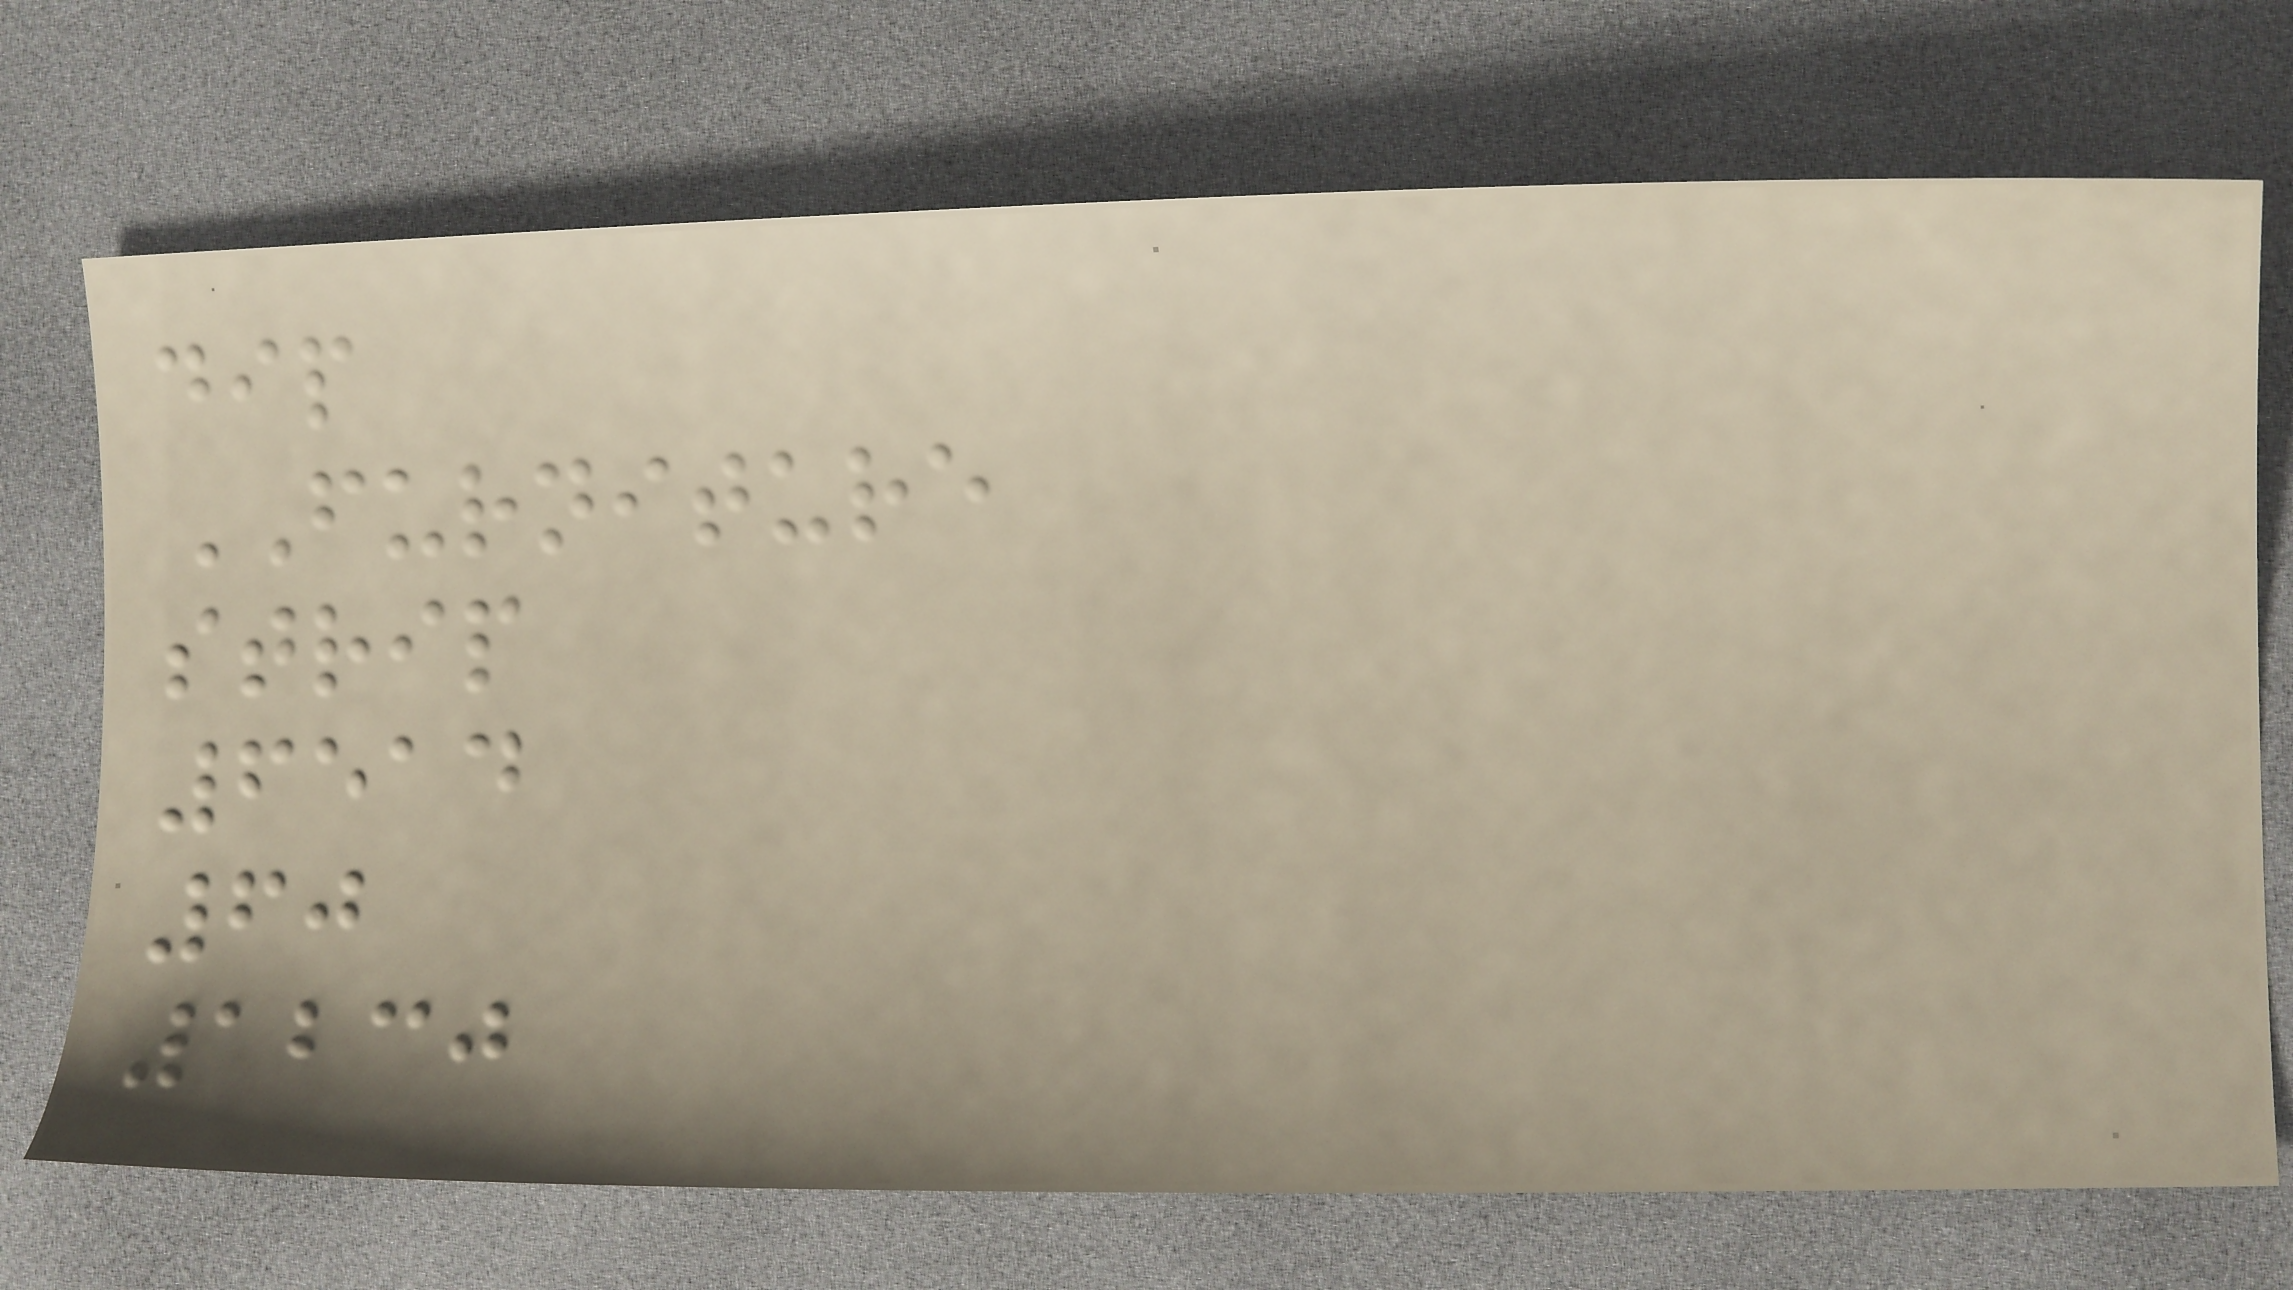dip
FURNITURE
strip
6514
60
1230
